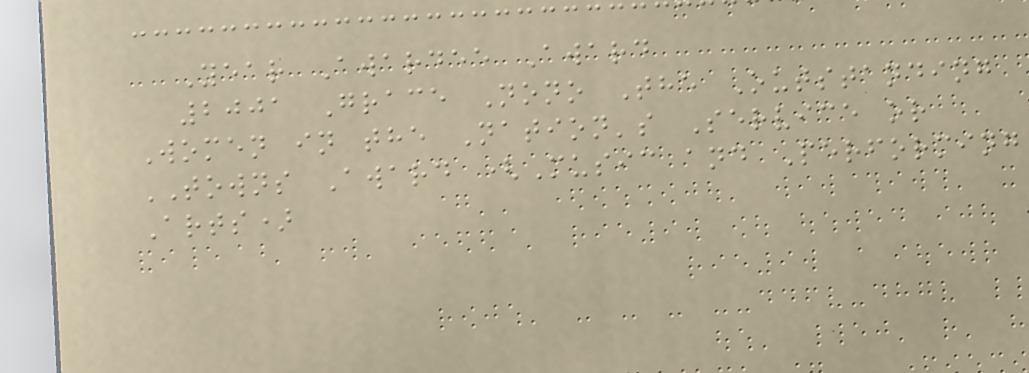Year Awardee Award
2001 Grace Nono The Outstanding
Women in the Nation's Service or
TOWNS Award (Music and Performing
Arts)
